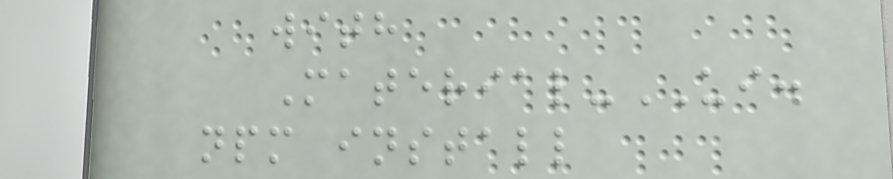with
Material-UI.
npm install
